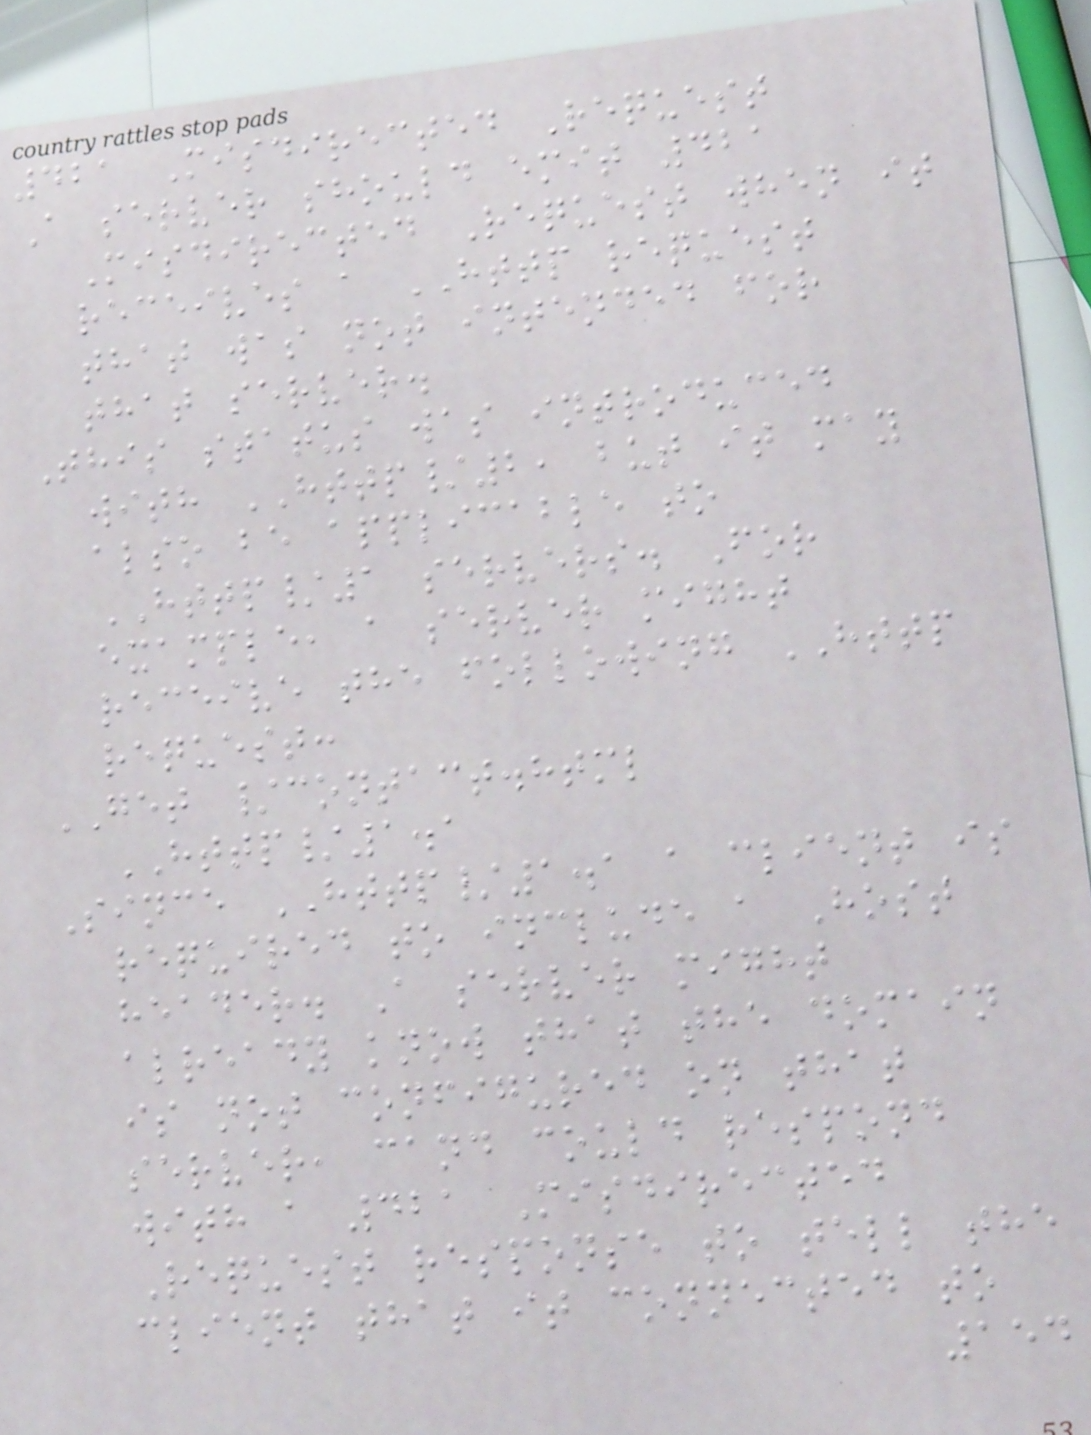421 Misdirected Request
A server should emit 421
Misdirected Request when it
receives a HTTP request
that was not intended for
that server.
This status was introduced
with HTTP/2, but it may
also be applicable to
HTTP/1 servers. For
example, a server might
receive the following HTTP
request:
GET /contact.html
HTTP/1.1
Since HTTP/1.1 a client is
required to include a Host
header. A server might
already know that the domain
is not configured on that
server, cand could respond
with a 421 Misdirected
Request response to tell the
client that it connected to
154
